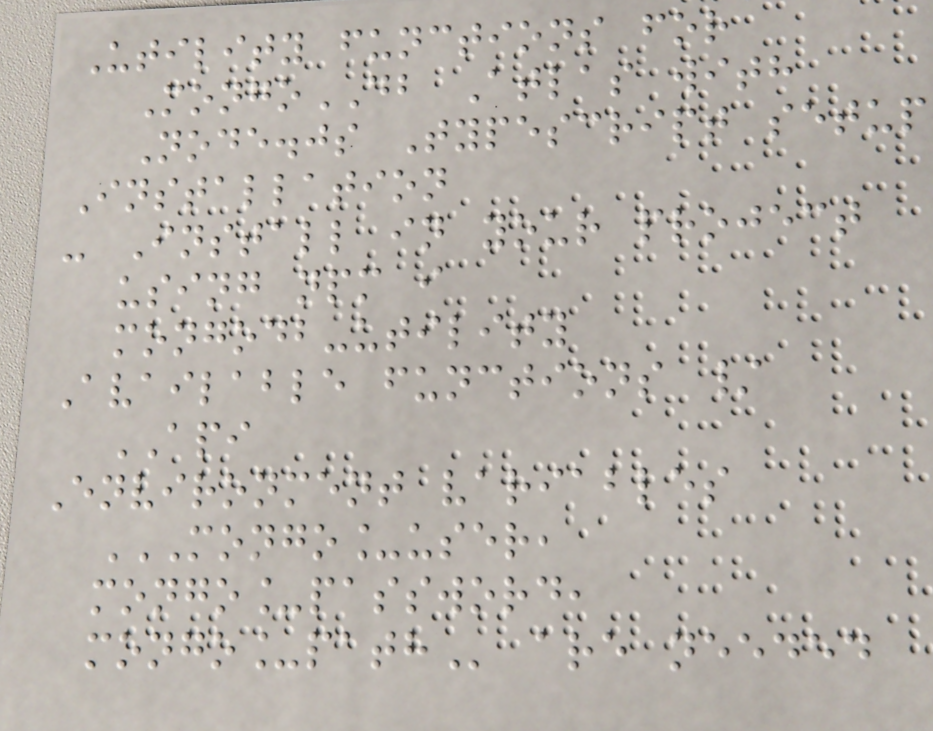Utility functions for
MongoDB Atlas with
Node.js Typescript setup
Installation
- Install in your project
using npm i
mongodb-utility
Available functions /
API
Environment variables
MONGO_USER,
MONGO_PASSWORD,
MONGO_PATH are needed
